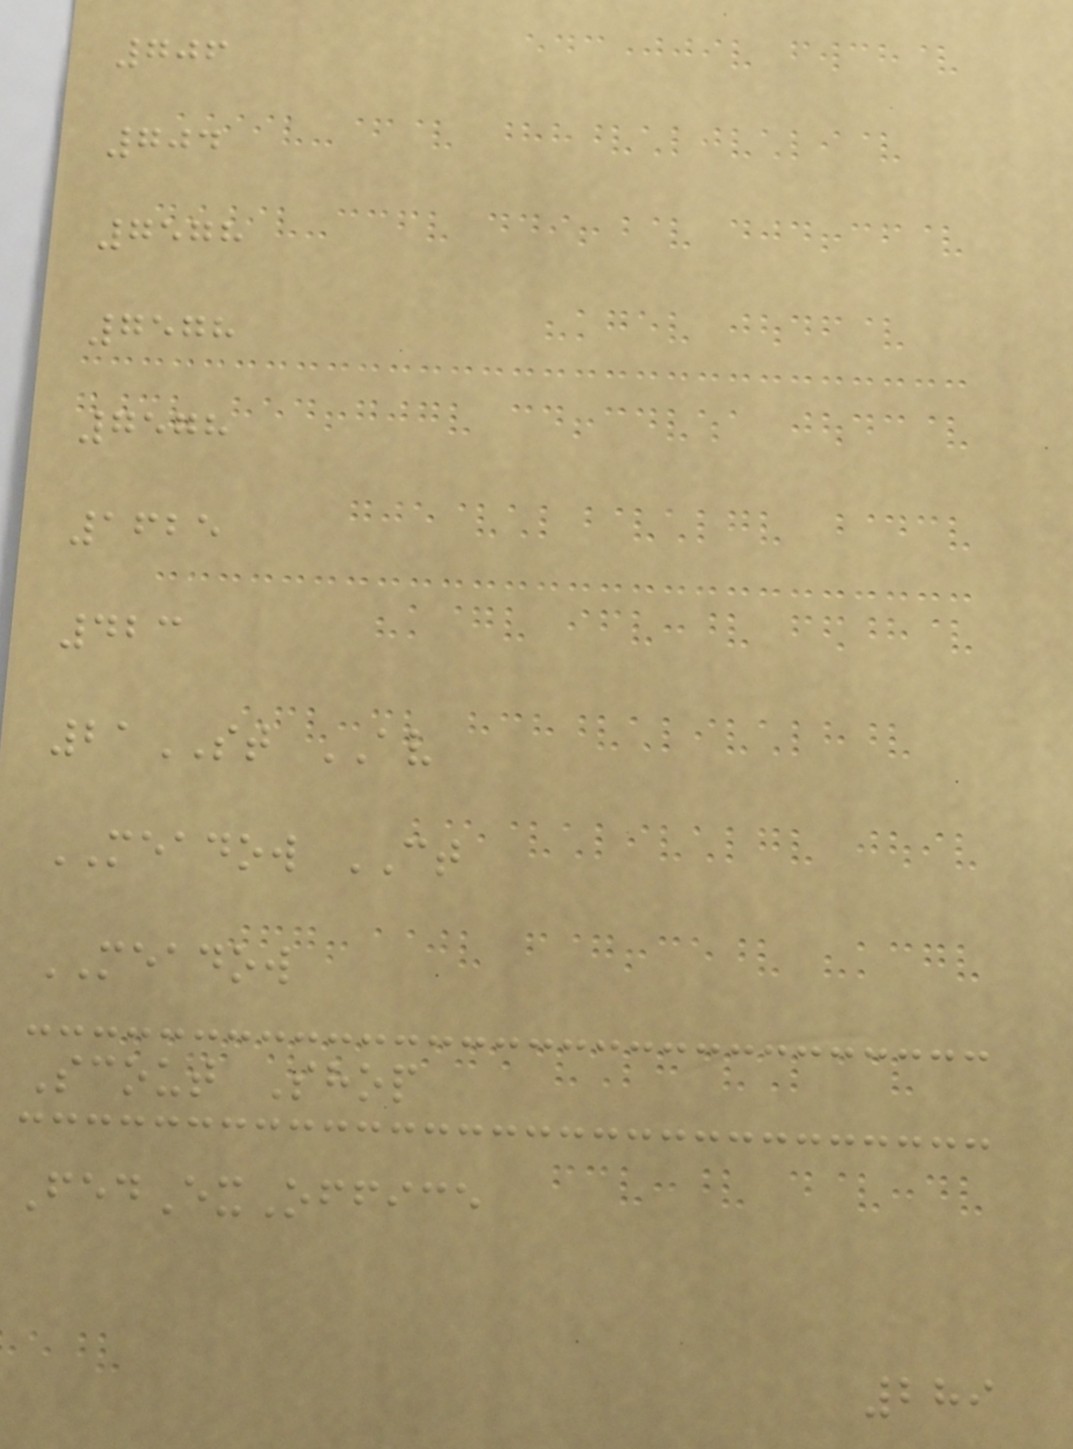706
704
7578
7578
7578
1625
423
21ST AV
MEADOW CT
MEADOW
Scout Shop
FedExOffice
289
